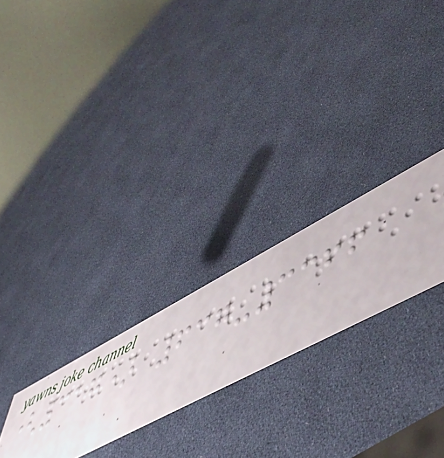(317) 637-3366
